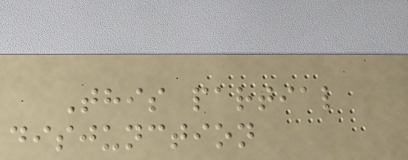This partial
disjunction
